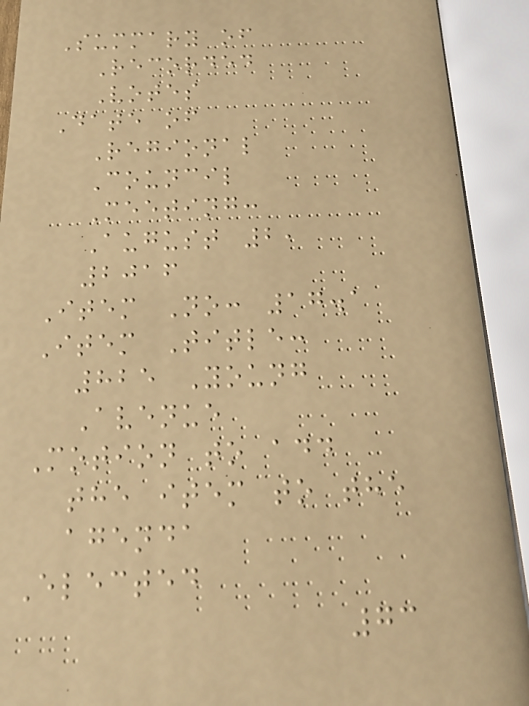Summary of
Recorded
Votes
Date of
Regional
Council
Meeting:
August 2,
2016
Item No: 17.1
Item Title:
825 Young
Avenue
Motion to add
the item to the
agenda
Elected
73
